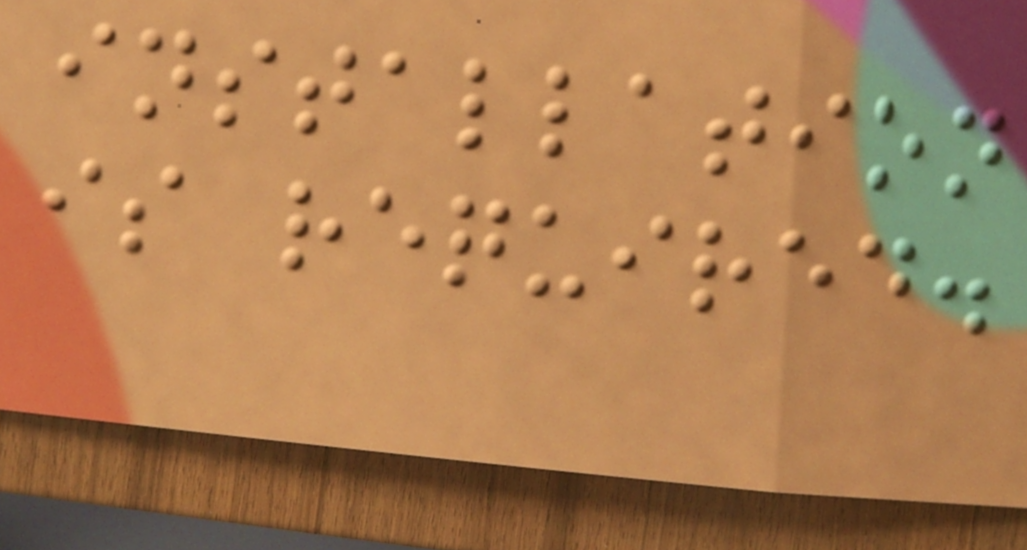installation
is required.
